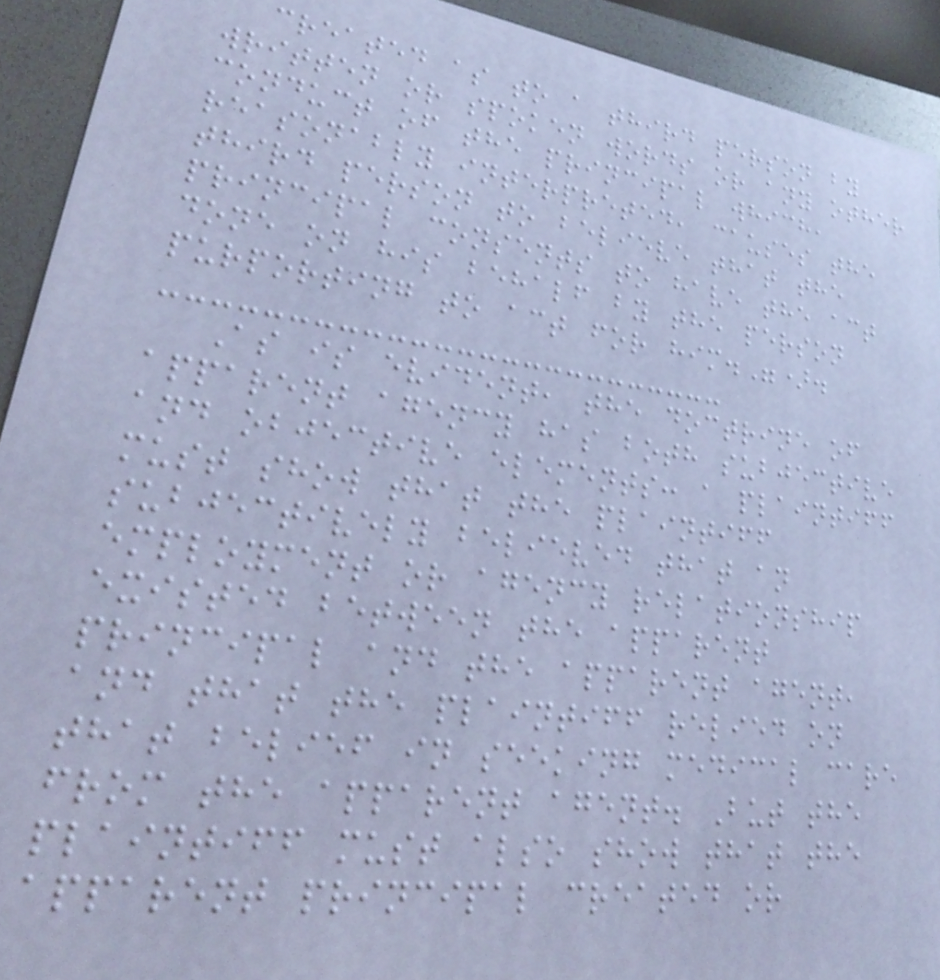created as to a third person by
written or spoken words or any other
conduct of the principal which,
reasonably interpreted, causes the
third person to believe that the
principal consents to have the act
done on his behalf by the person
purporting to act for him.").
As is evident, the doctrine of
apparent agency has both subjective
and objective elements: a plaintiff
must show that the plaintiff
subjectively believed that an
employment or agency relationship
existed between the apparent
principal and the apparent agent,
and that the plaintiff relied on
that belief in seeking medical care
from the apparent agent. But the
plaintiff must also show that the
apparent principal created or
